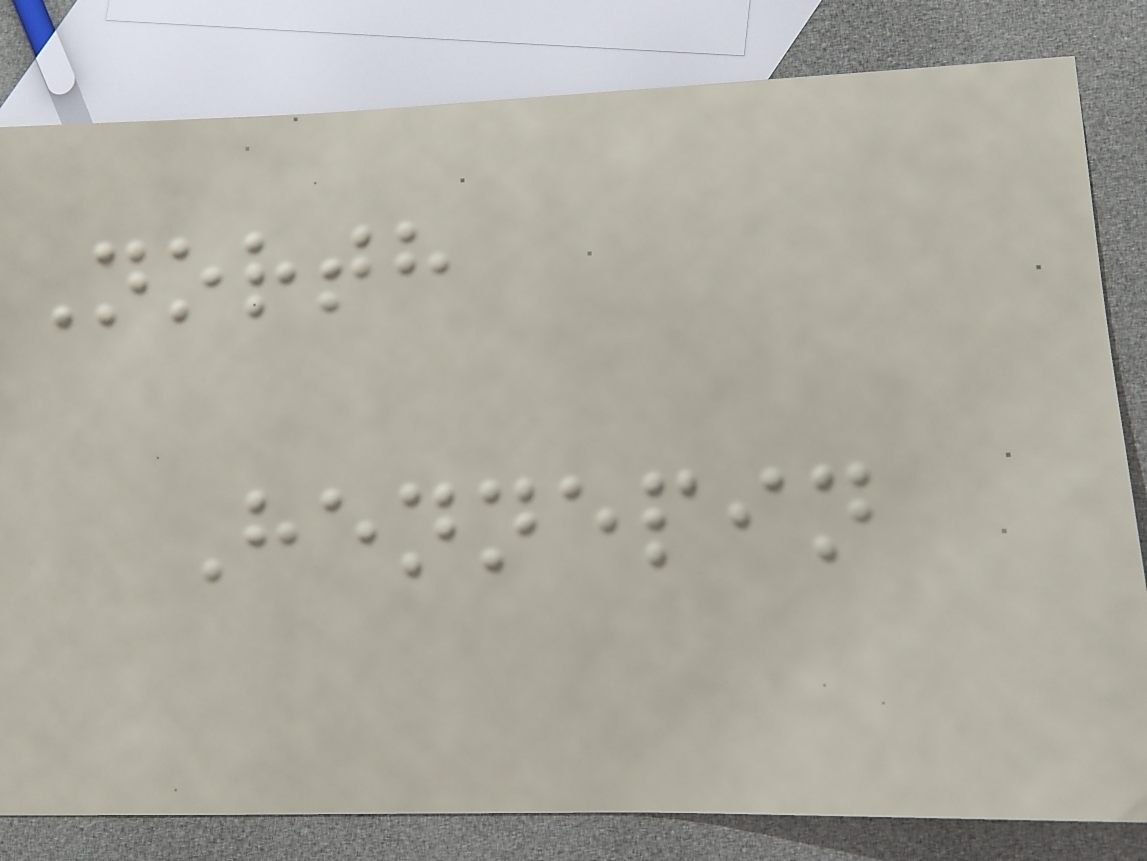North
Hennepin
